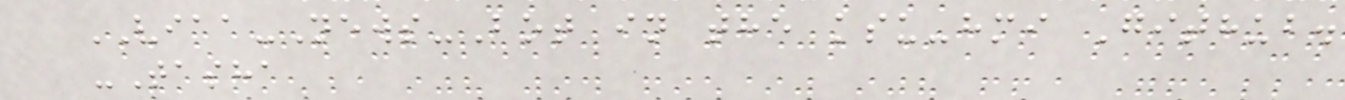VIAA-News-Bot in the ksu-hmi Github.
-Tasha
